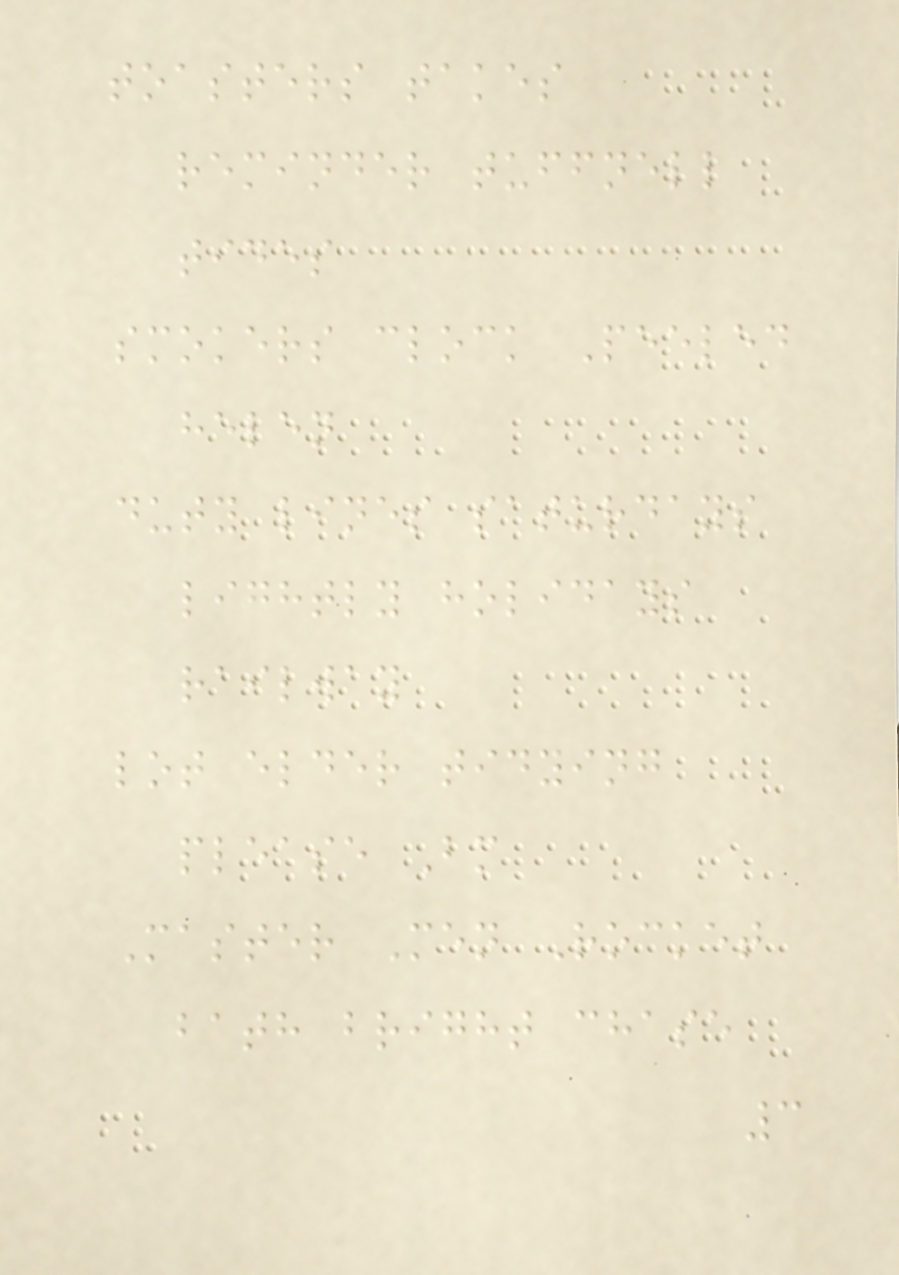toasters takes
reminder tuffnell
tides
smokers clock Peeled
helen
duty lines saturdays
lightly holidays
railway
lot elder tidying
please Bm
Master Men Rocket
bath bright chase
3
